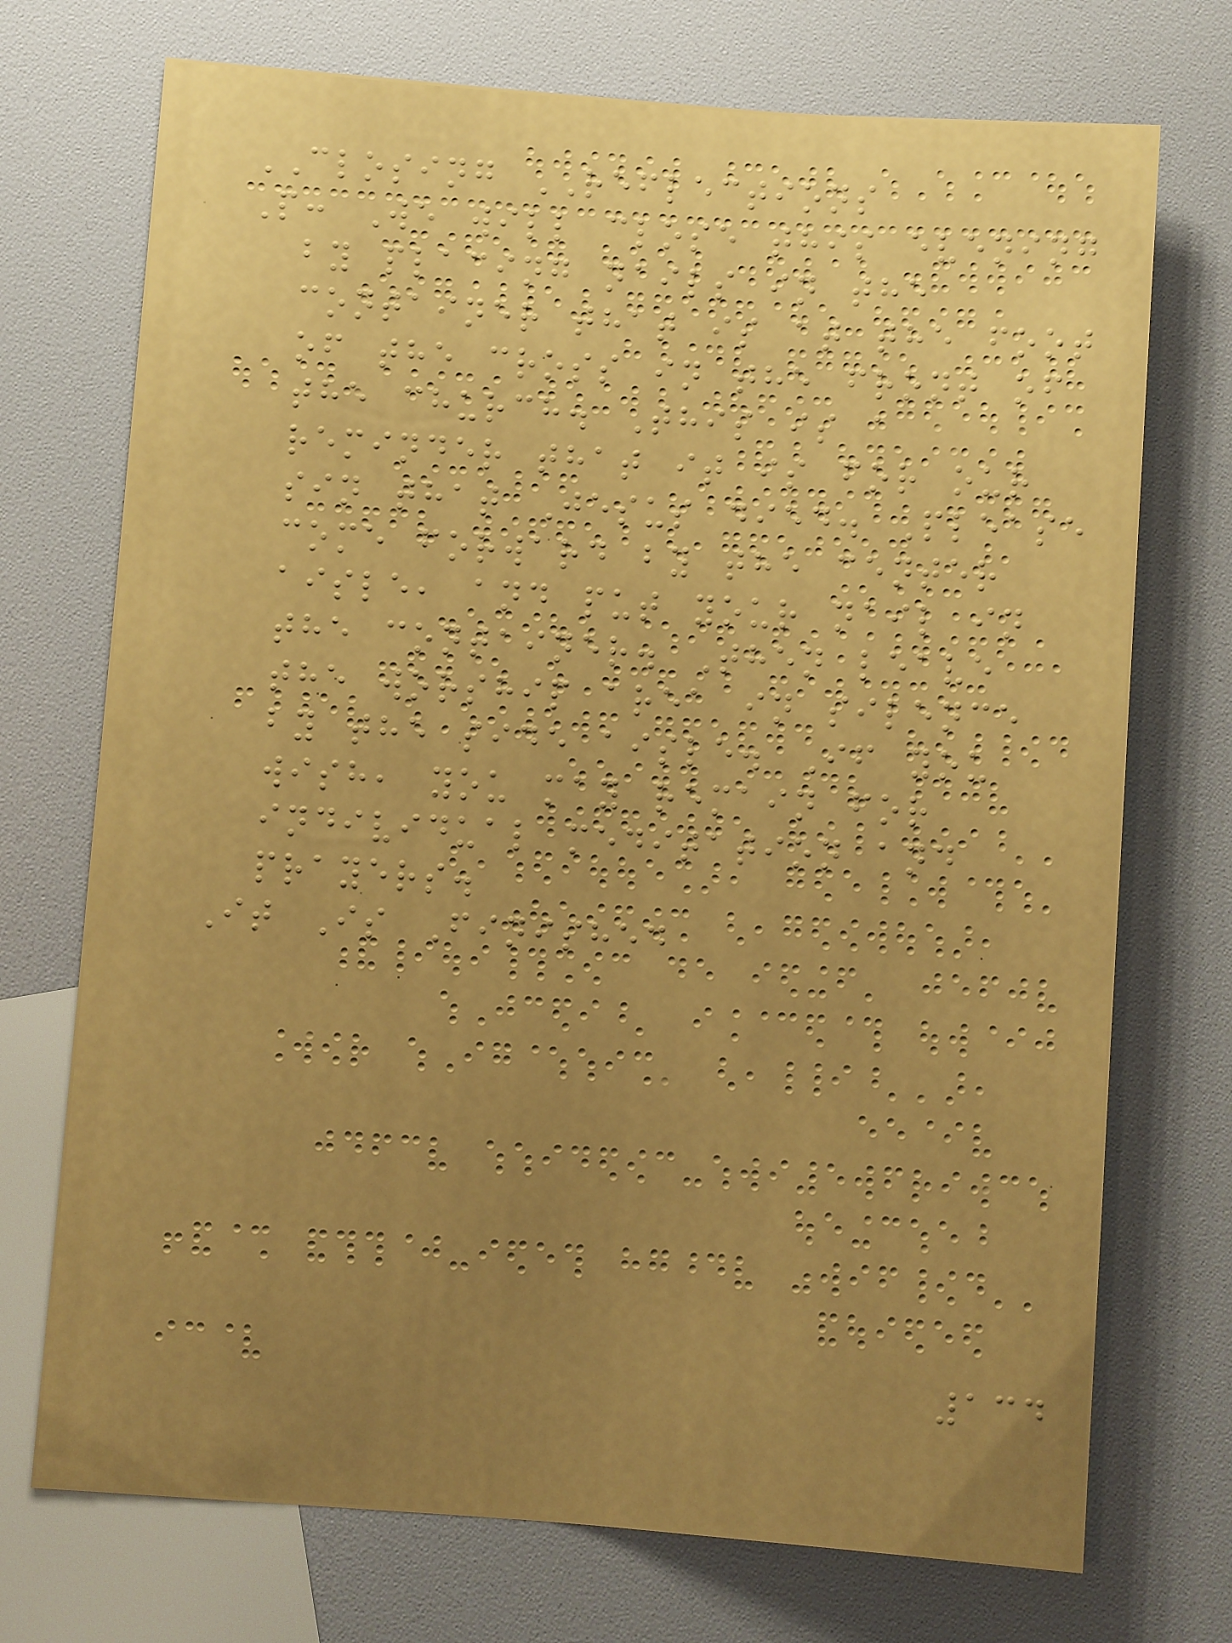CLOSING REFLECTIONS
P: We will close this evening
by placing nails in the
container that is at the foot
of the cross in the front of
the church. This is a
reminder that it is for our
sin that Jesus died. Please
come forward by the center
aisle, and put your nail in
the container. Then leave
the worship area in silence
by the side aisle. If you
wish, you may remain for
individual meditation and
prayers.
It Is Finished
134
